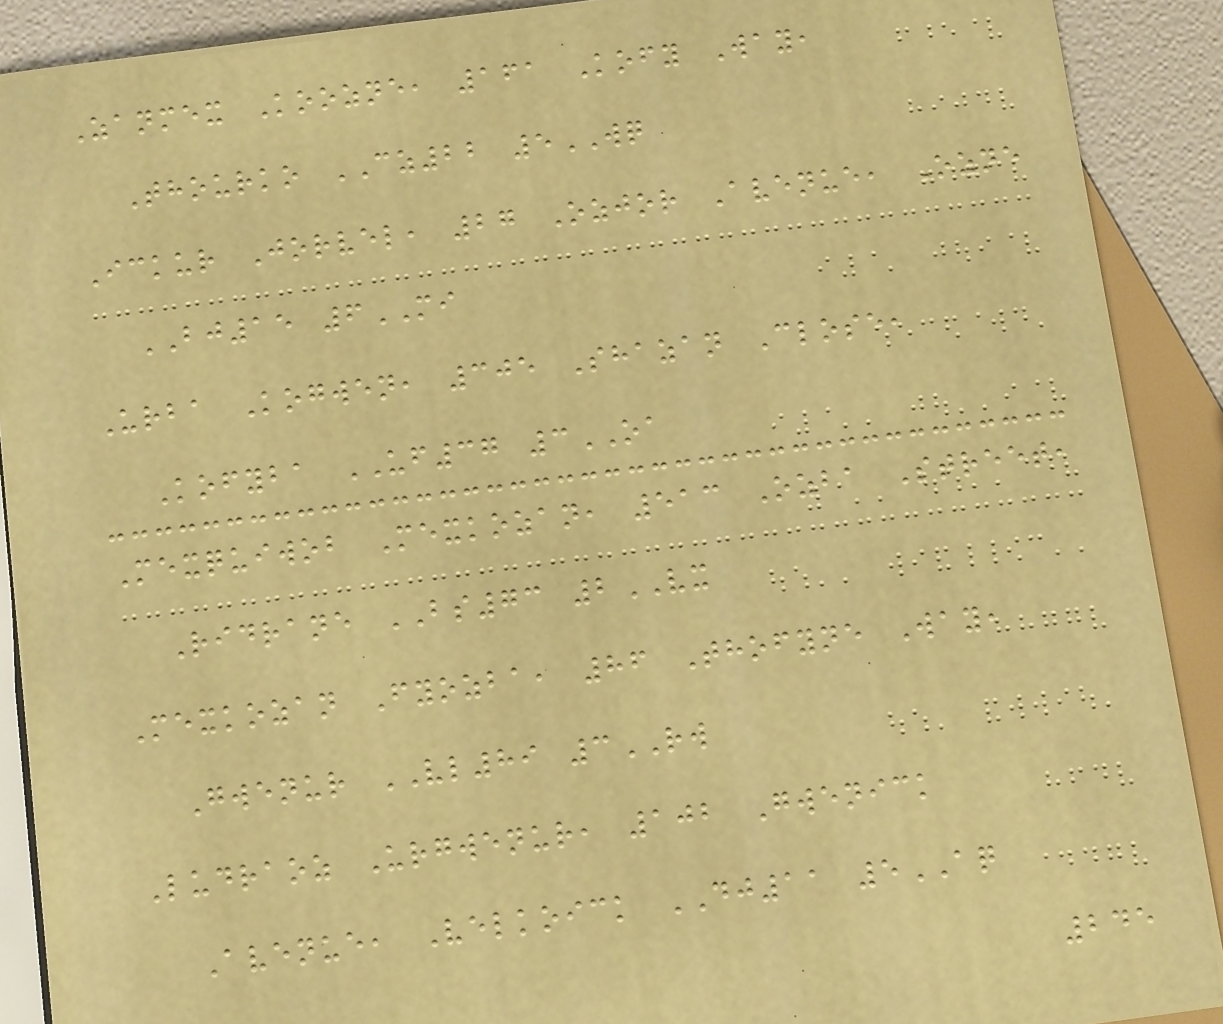Zanmex Koozne, 161 Kofy Way,
Thourko CZ22 5WQ
Ickur Jorvel, 27 Ozjor Avenue, Ozne
BJ15 6MI
Urba Kogwen, 305 Shazan Close,
Kofyba UF37 3OA
Mexquiwob Mexkozan, 513 Ozba Street,
Ridrane BS73 2VX
Mexkozan Fyozba, 86 Thofyne Way,
Gwenur VL89 3RW
Ludraoz Urgwenur, 102 Gwenick
Avenue, Velkoick DJ11 5AQ
245
